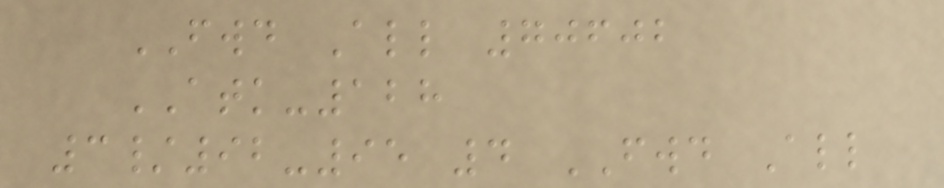FWD All 70602
ATK-128
3/92-95 4 FWD All
